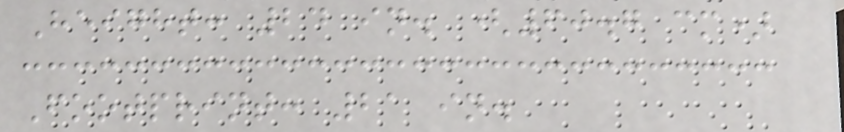Height: 24 in. (60.7 cm)
Footprint: 21 in.
